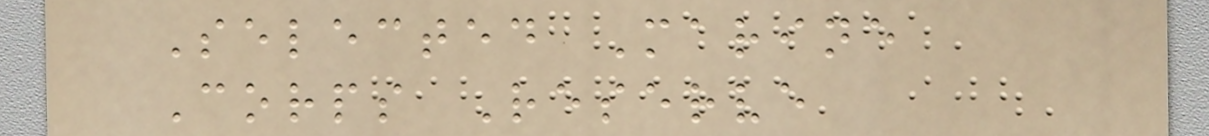Selected Marine
Corps Reserve
